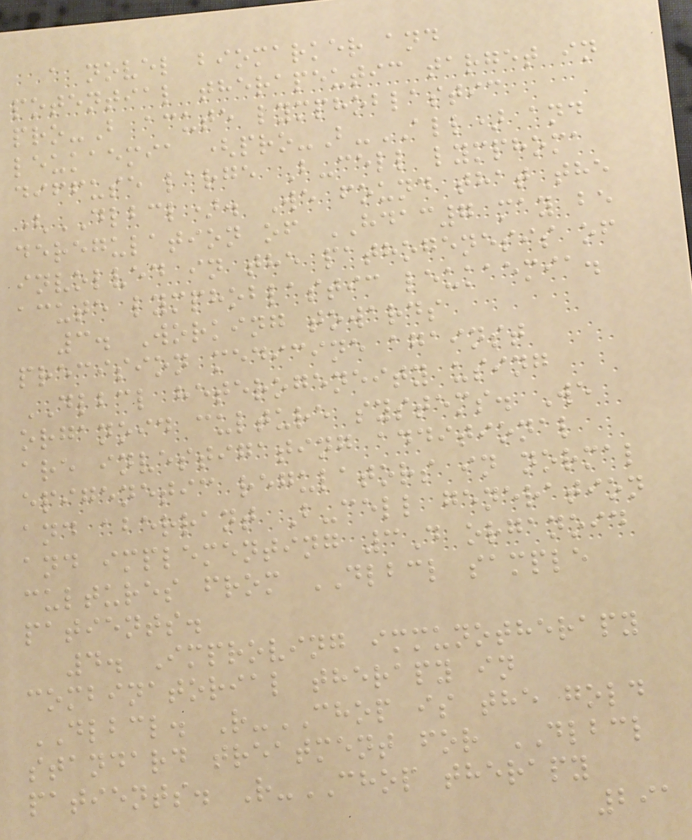a novel biomarker and
potential therapeutic target in
pro-B acute lymphoblastic
leukaemia (pro-B-ALL) and
diffuse large B-cell lymphoma
(DLBCL). We found that the
deregulation of HDAC7 may be
involved in the pathogenesis of
acute lymphoblastic leukaemia.
3. Working towards
precision medicine against
DLBCL heterogeneity using
organoid culture systems. We
are investigating additional
epigenetic regulators in normal
and aberrant B-cell generation
and implementing 3D organoid
cultures from DLBCL sample
patients.
4. Improving immunotherapy
combinatorial therapy in
DLBCL. R-CHOP is the gold
standard treatment for DLBCL
patients. R-CHOP therapy
291
